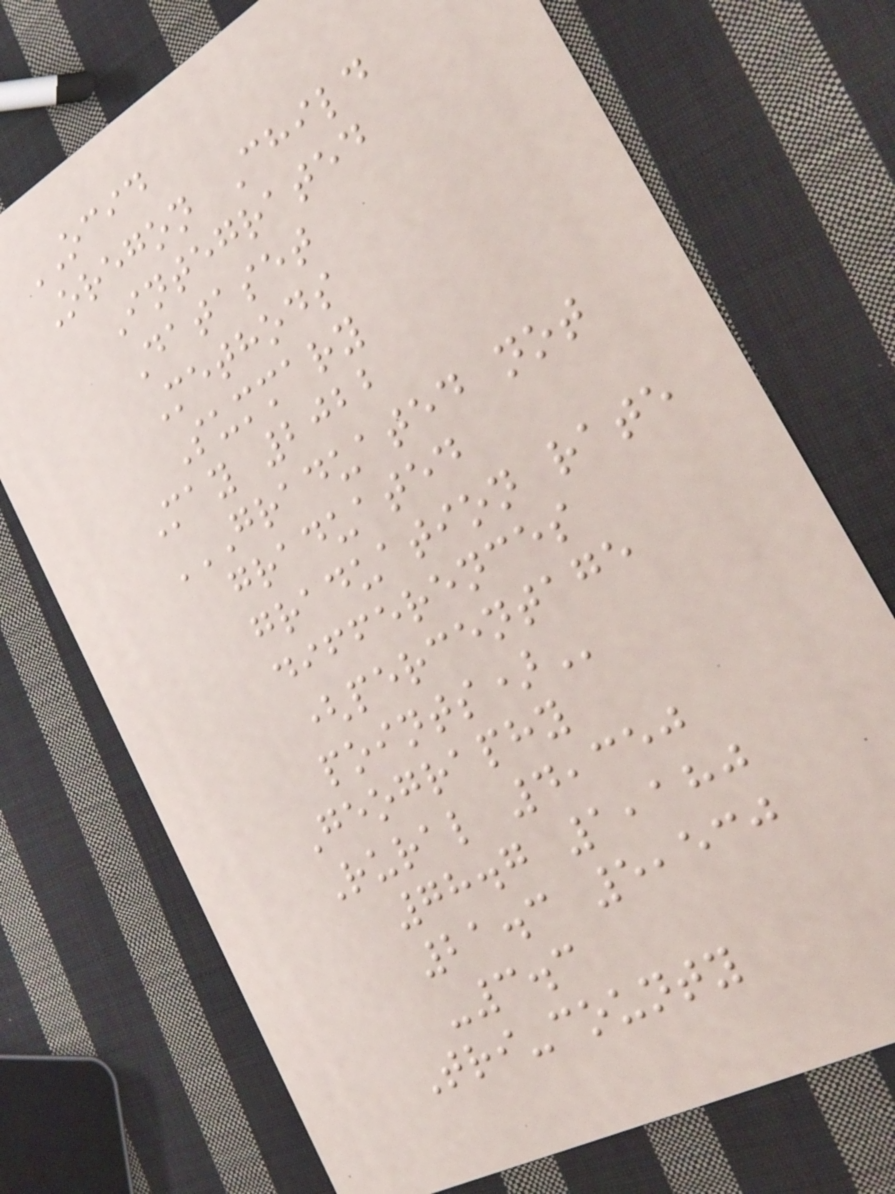OCID
Oregon Child
Integrated
Dataset
Methods
Summary
May 2022
GRADUATED NOT
GRADUATED
GRADUATION RATE
DIFFERENCES
(PERCENTAGE
POINTS)
Geography
Rural 4,350
78.7 1,180
21.3 5,530
-3.3
Tri-county
